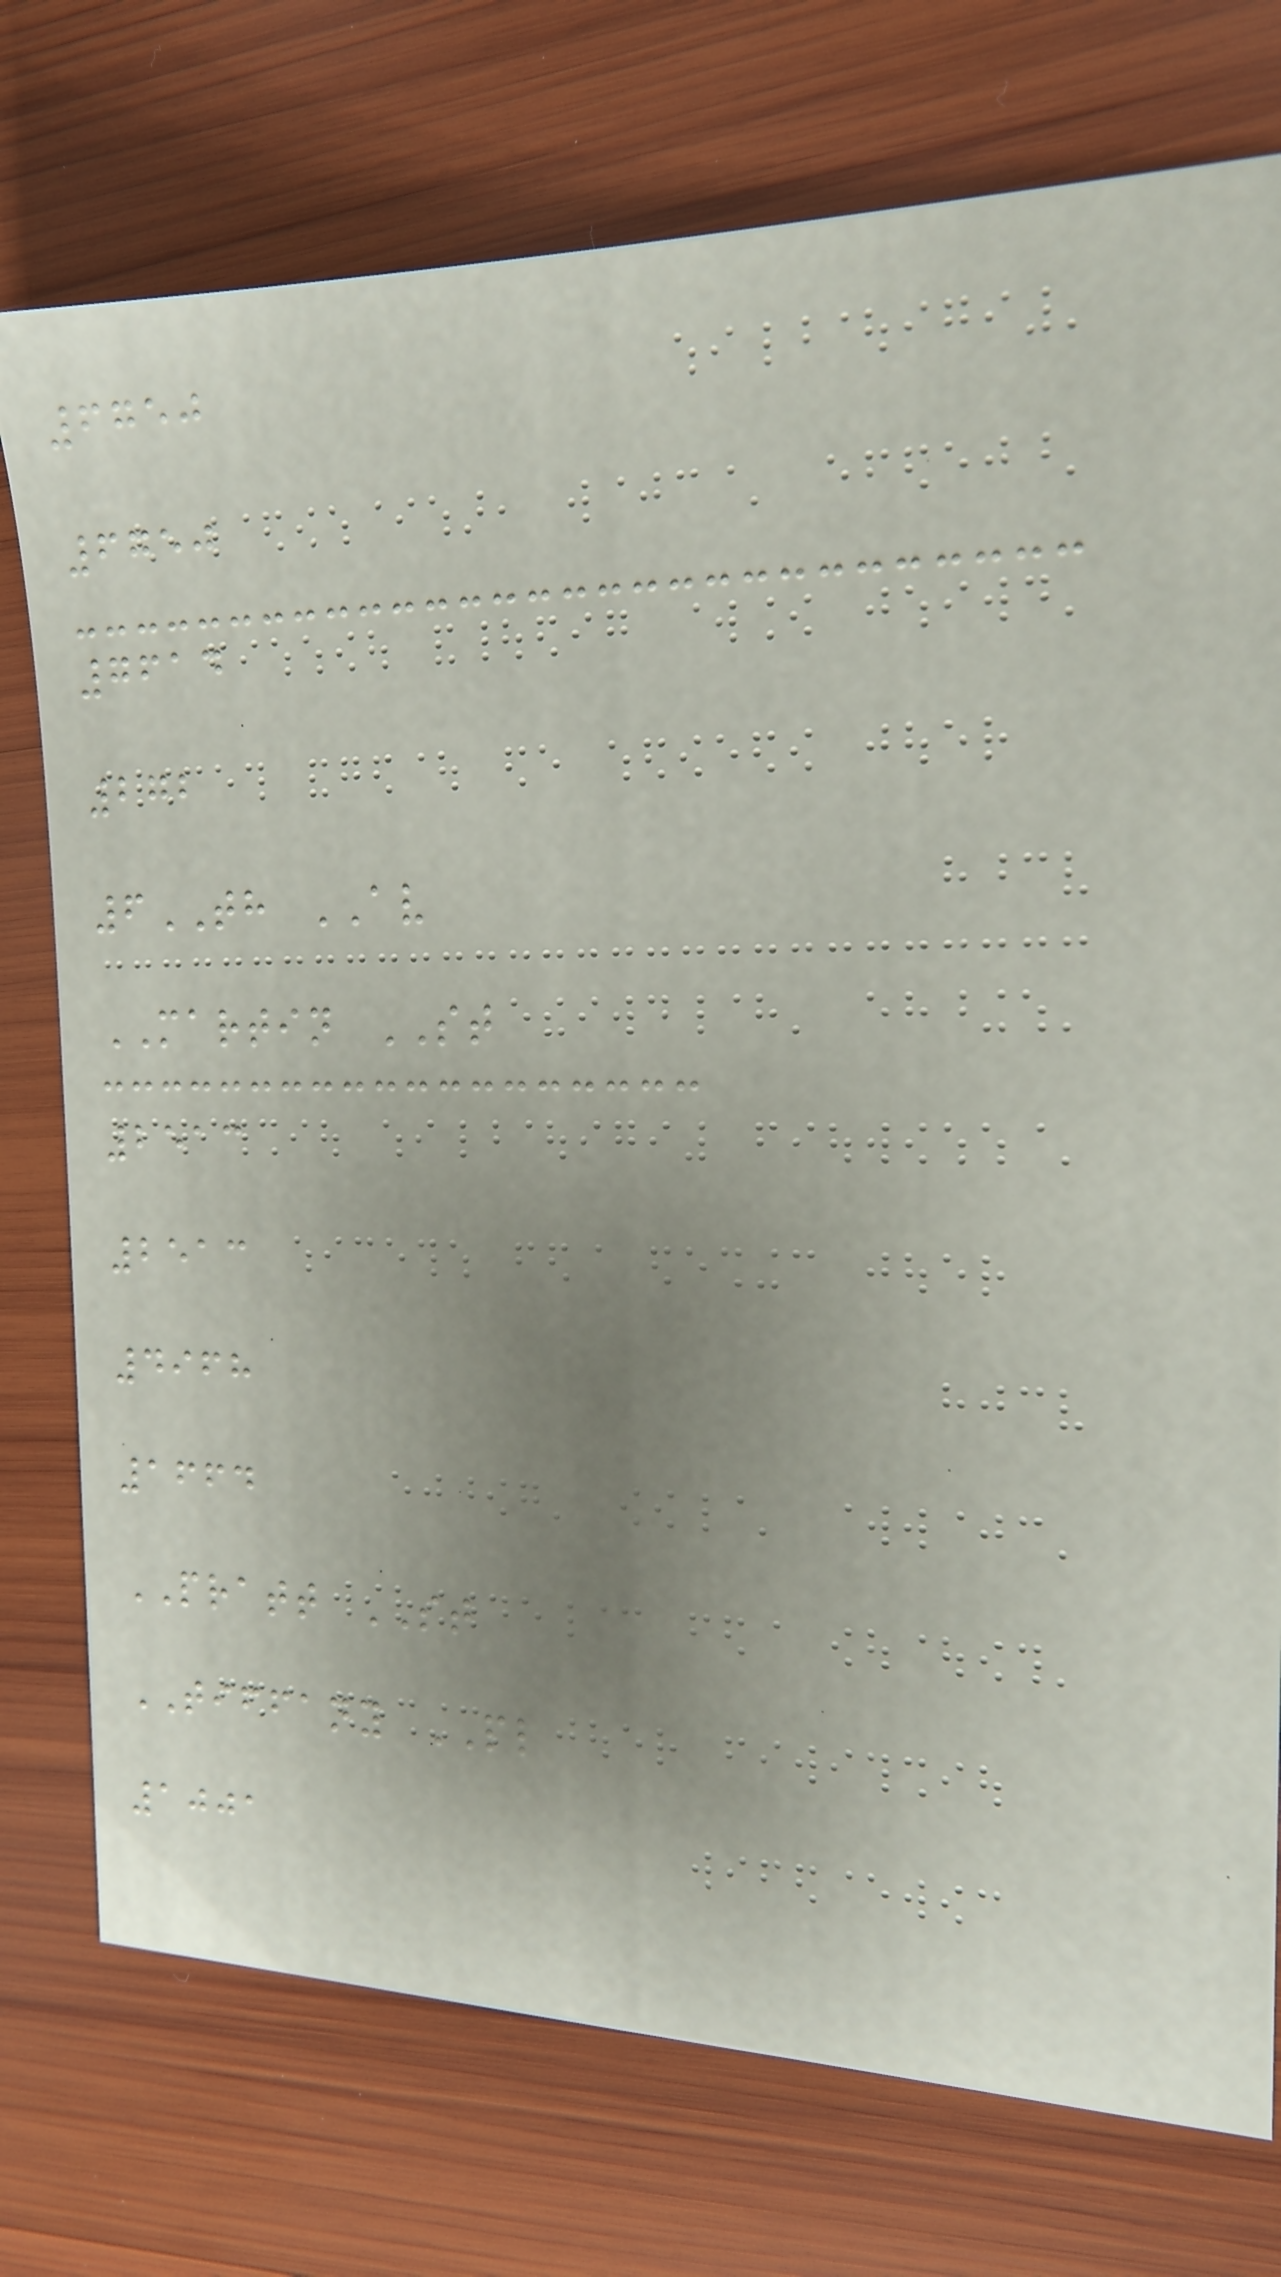6750
6750
7614
272
6TH AV
MARTIN ST
2513
2513
4968
1664
PRATT ST
TIFFANY PL
1001
